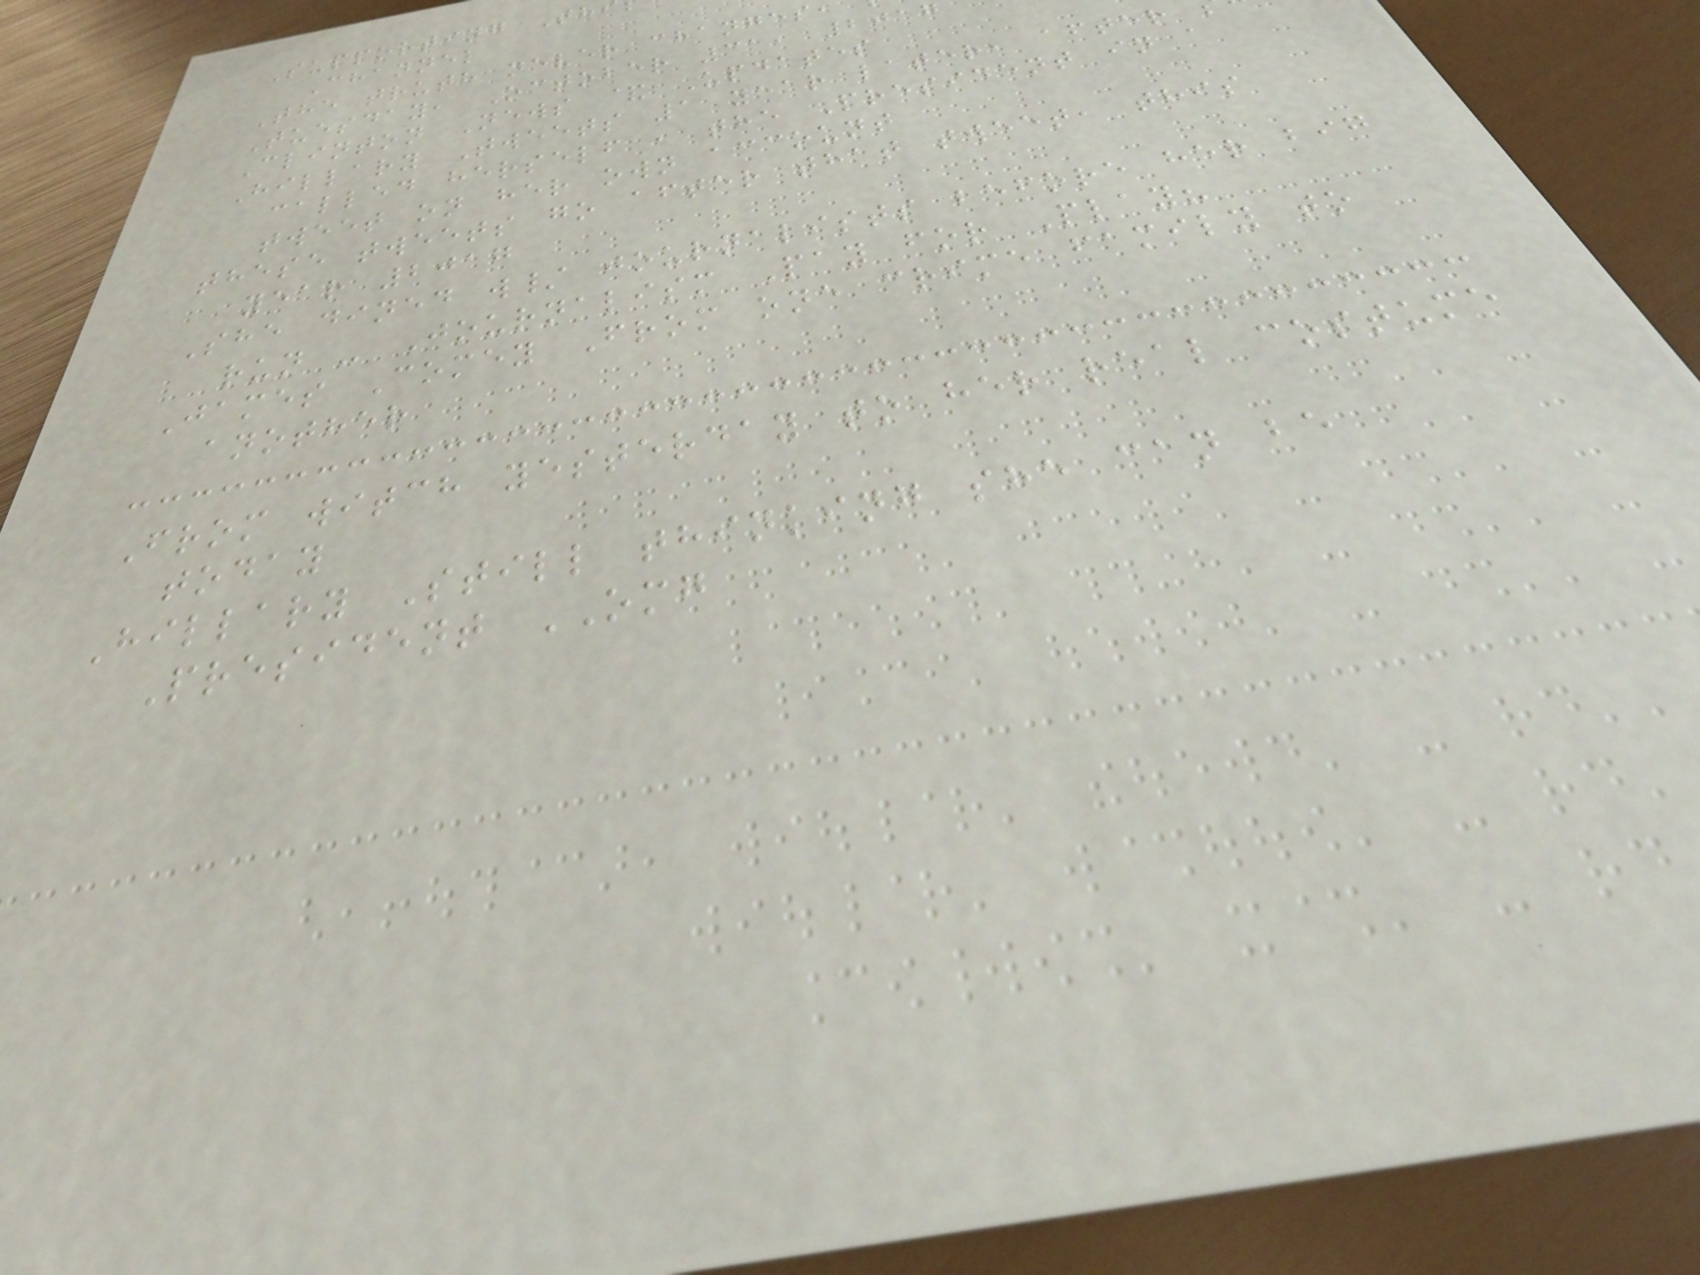Supporting Th
Channel
The truth never changes
Tuesday, October 31, 2017
Clinton News & Updates
Hillary Tweets 1 year later, after
called herself , the President in a
tweet on her own account
these tweets go after that tweet, this
year 2017
She dined w/ journalists before her big
run - Journalism Pay for Play?
James Comey From one crime family to
another
From witch yesterday to her real costume
today
Hillary Still thinking she can be
President OMG
